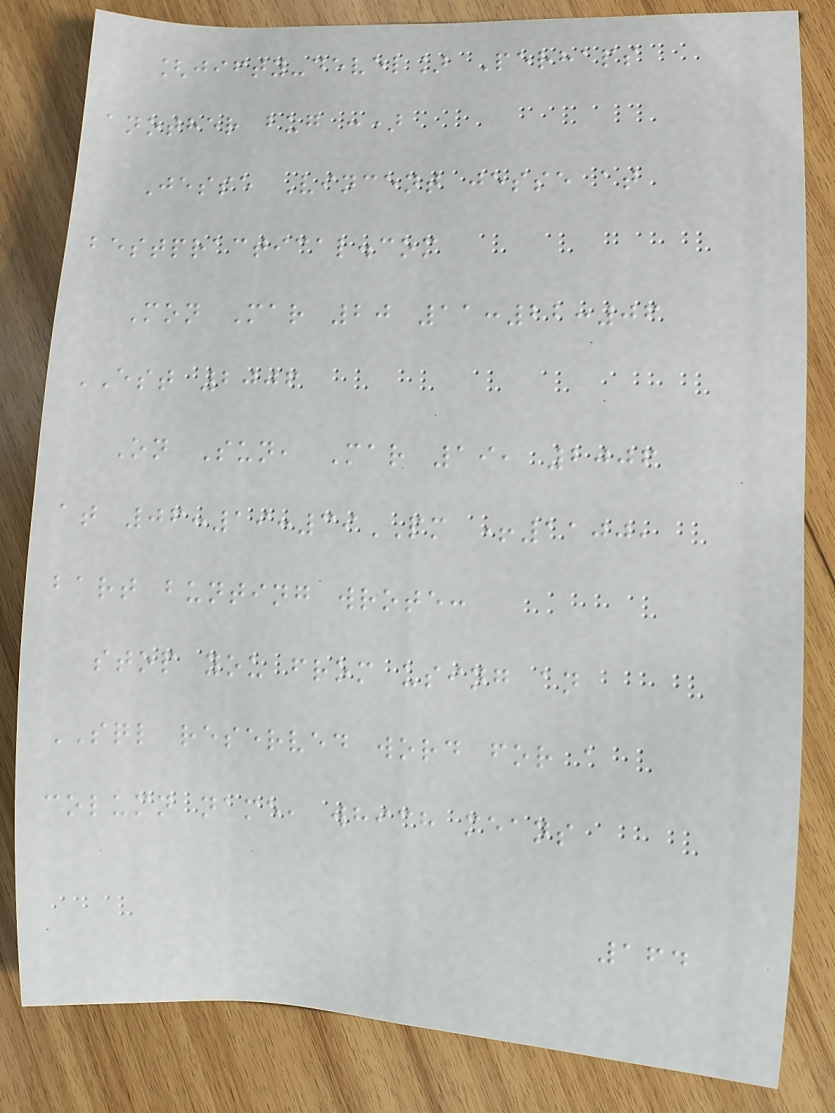[jifty-devel] Perhaps
another bug :)
Jesse Vincent jesse at
bestpractical.com
Mon Mar 20 11:22:06
EST 2006
On Sun, Mar 19, 2006
at 06:19:39PM +1100,
bart bunting wrote:
stop you from using an
SQL reserved word for a
column name, which means
164
